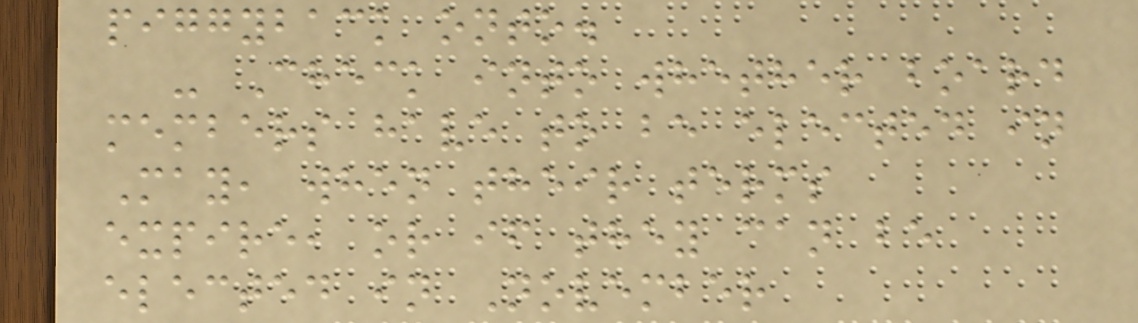piggyback onto.
- Check into whether board
members have to be elected in
May, when their terms
expire, or if they can be
elected in November
